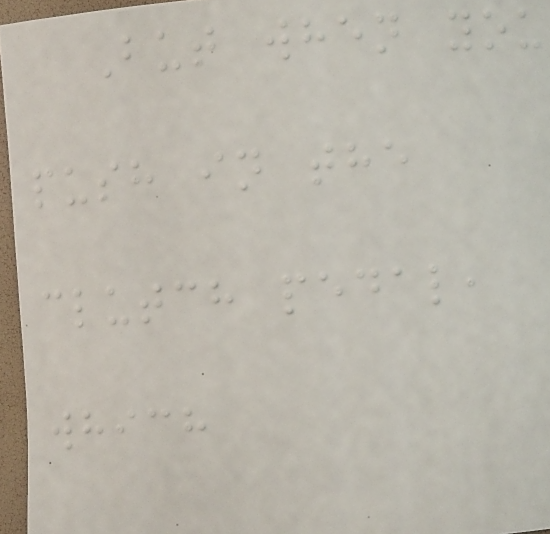But when you
push in the
clutch pedal,
which
